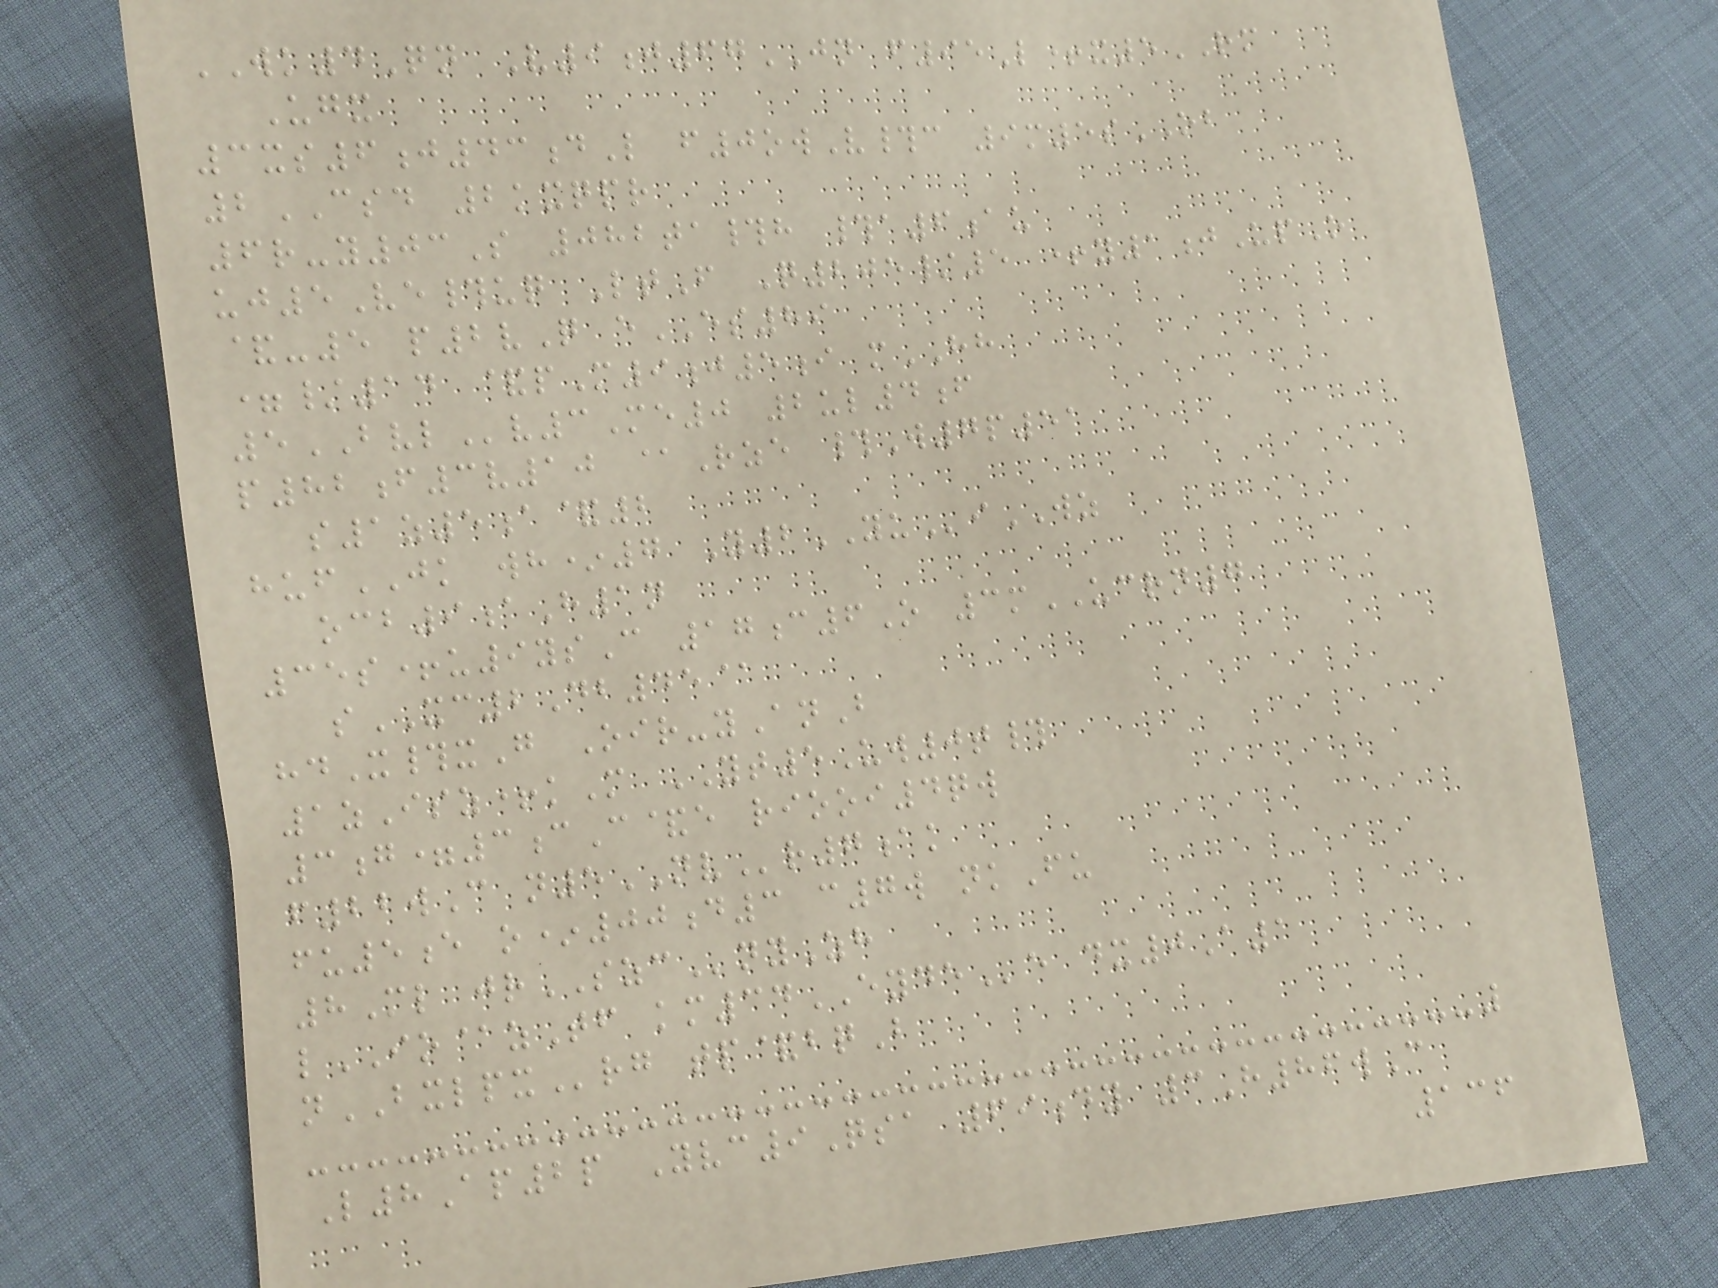WK4Qn V9j67JN f95L+x5RM
Ugx
3xs6j43dL f0owV#c 9m5sOB
2CSD 2kxqpr
6r-y03S 082ta#h #a6au
uj5Ve#uq LtF Q205/5 +y1jUpO
&-5 p2vQ eES89
=/14 &pM9j5i mHH
5BVLv3Me0 2ul4f
p82f3v10 @Rze #W7p51
s1z5a&2
hufJK wh*7 Y2YUiWZ
ocb9aH1n
35s+u9ysC 17c6O 3mUCRN7
sXC2Db45@
hdX#xG Oir-yAnB
1zIsz+kM YT5Uw0t#
3g=3cC&e riooi4qw
f22wC n5NVr7ak
fu5e o*00d3 c7w nkFu
8Ml jrSZCnyZh
lIO@zTf km34EYDEe dx0A1
nBXLPXrg tp&bqB
L8Ap2p Yvc9Qsa 69dy 3H86wC
136
